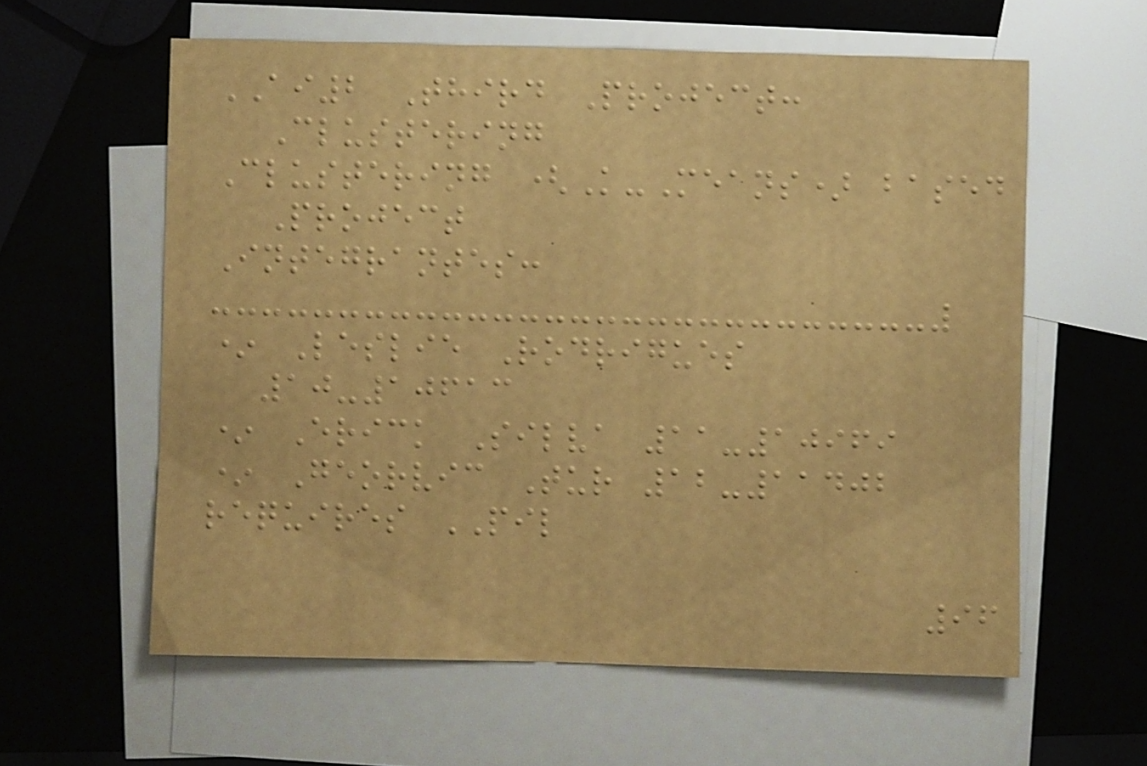AI2 Third Project:
Clustering
Clustering (K-Means) based
Project
Integrantes:
* Leslie Rodrigues
10-10613
* Erick Silva 11-10969
* Georvic Tur 12-11402
requires PIL
96
